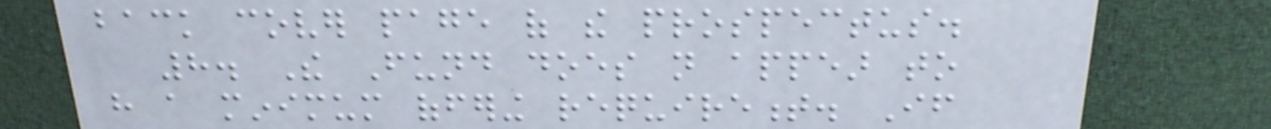back cover page of the prospectus.
8. The Fund does not appear to
have a minimum offering requirement. If
